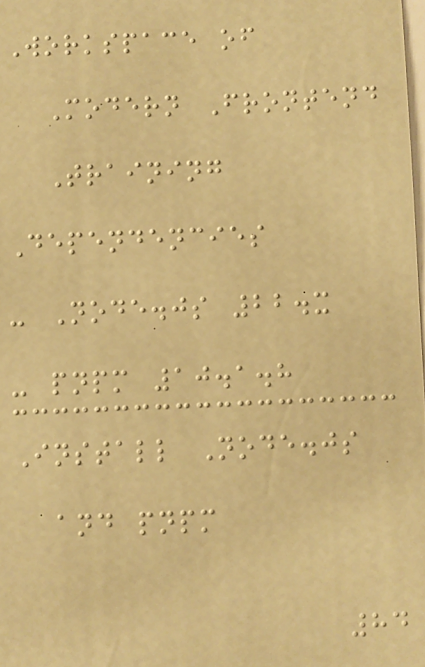Workspace of
Modern Frontend
Training
Dependencies
- Node.js 22.x
- pnpm 10.1.8
Install Node.js
and pnpm
84
